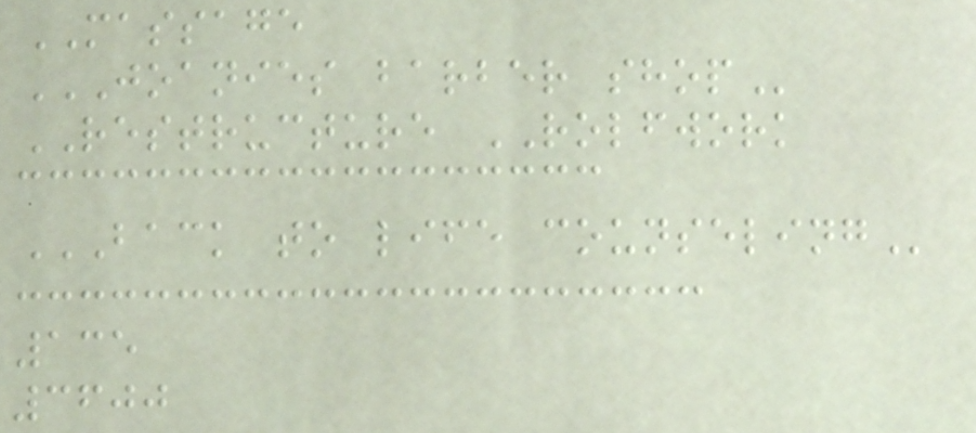MASSAGE
JOANIES BARBER SHOP
RESTRUCTURE ROLFWORK
BACK TO LIFE COUNSELING
135
3600
